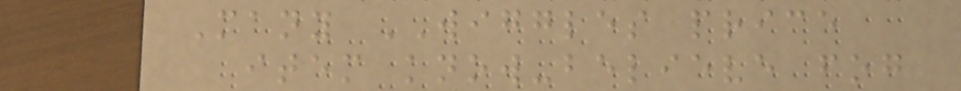Many WIGGLES price
item know-believe fog
